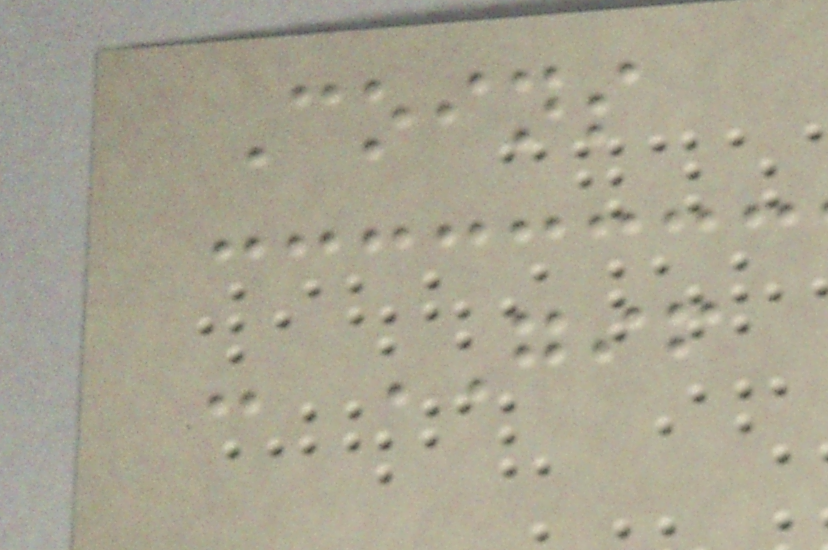Coins
- GIF
